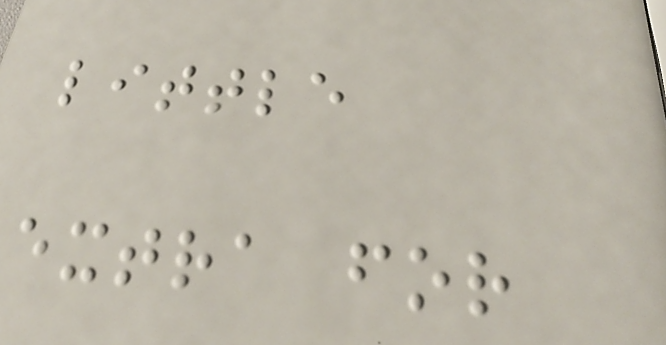little
extra for
